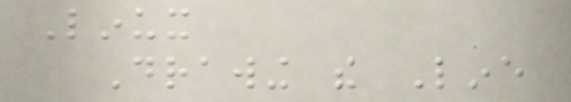Linux
Drawing the Line
